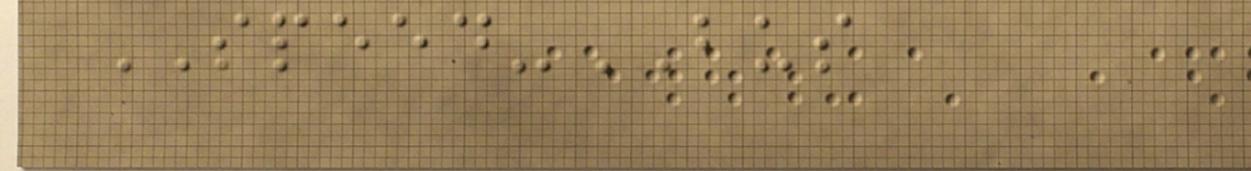SPEED-BUS
